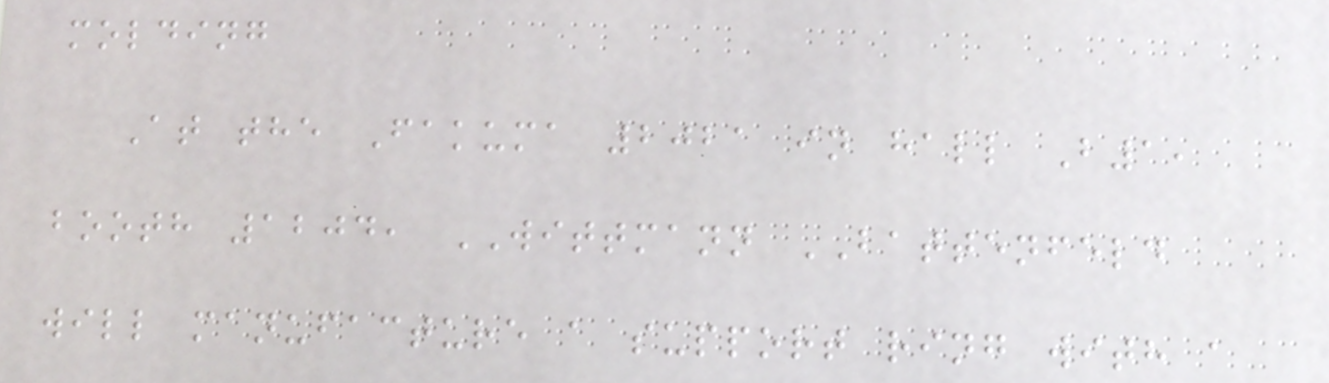molding
At the Fakuma 2021 in hall B1,
booth 1204, WITTMANN BATTENFELD
will manufacture a support ring with a
